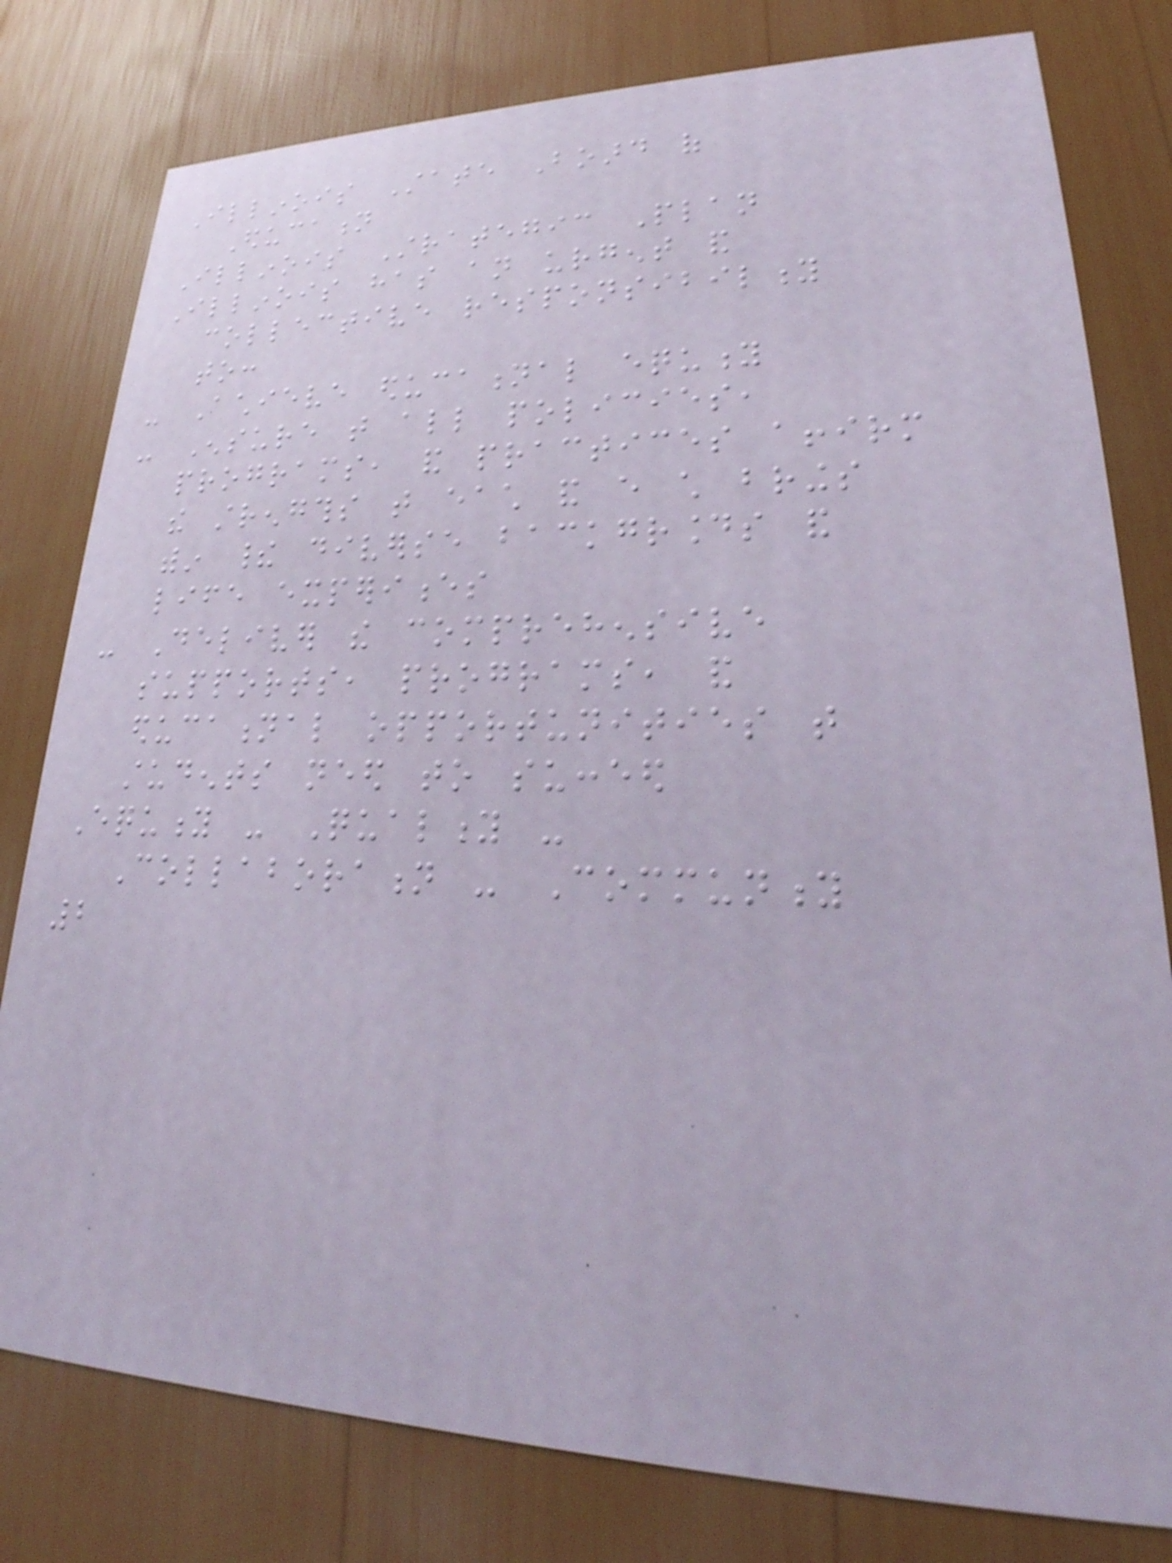Illinois State Board of
Education
Illinois Strategic Plan
Illinois has an urgent and
collective responsibility
to:
- Achieve educational equity
- Ensure that all policies,
programs, and practices affirm
the strengths that each and every child brings
within their diverse backgrounds and
life experiences
- Deliver the comprehensive
supports, programs, and
educational opportunities that
students need to succeed
Equity - Quality -
Collaboration - Community
2
